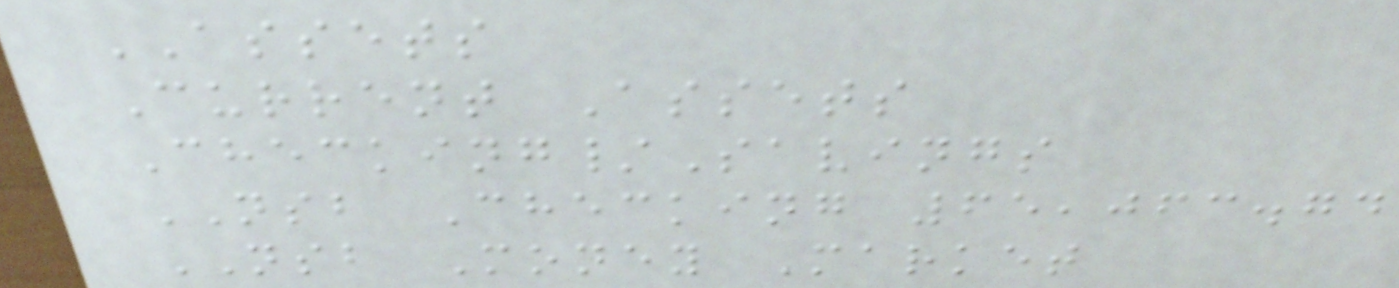ASSETS
Current Assets
Checking/Savings
NSB Checking 65,063.74
NSB Money Market
